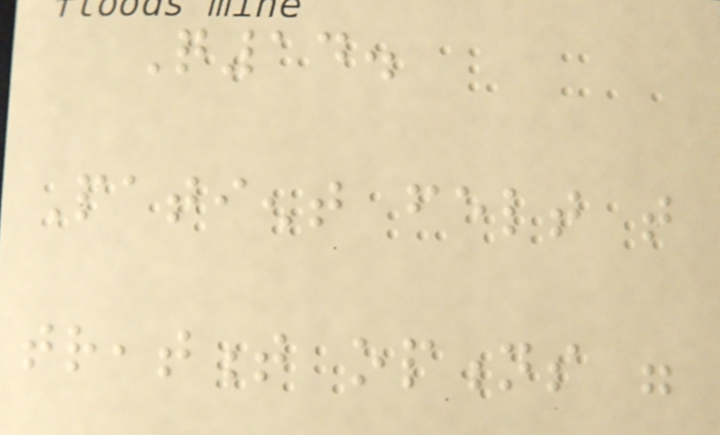Q14.
Patient felt that
treatment options were
